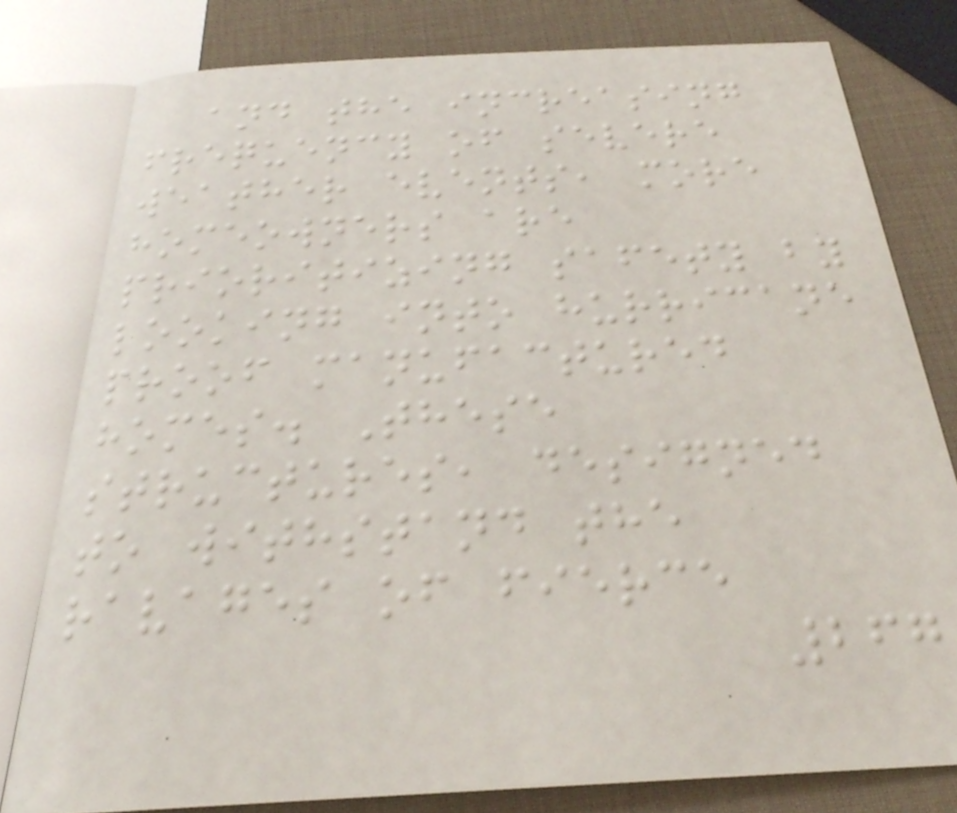and the increasing
frequency of severe
weather events, more
homeowners are
prioritizing safety by
looking into hurricane
proof manufactured
homes. These
structures, designed
to withstand the
ravages of fierce
267
